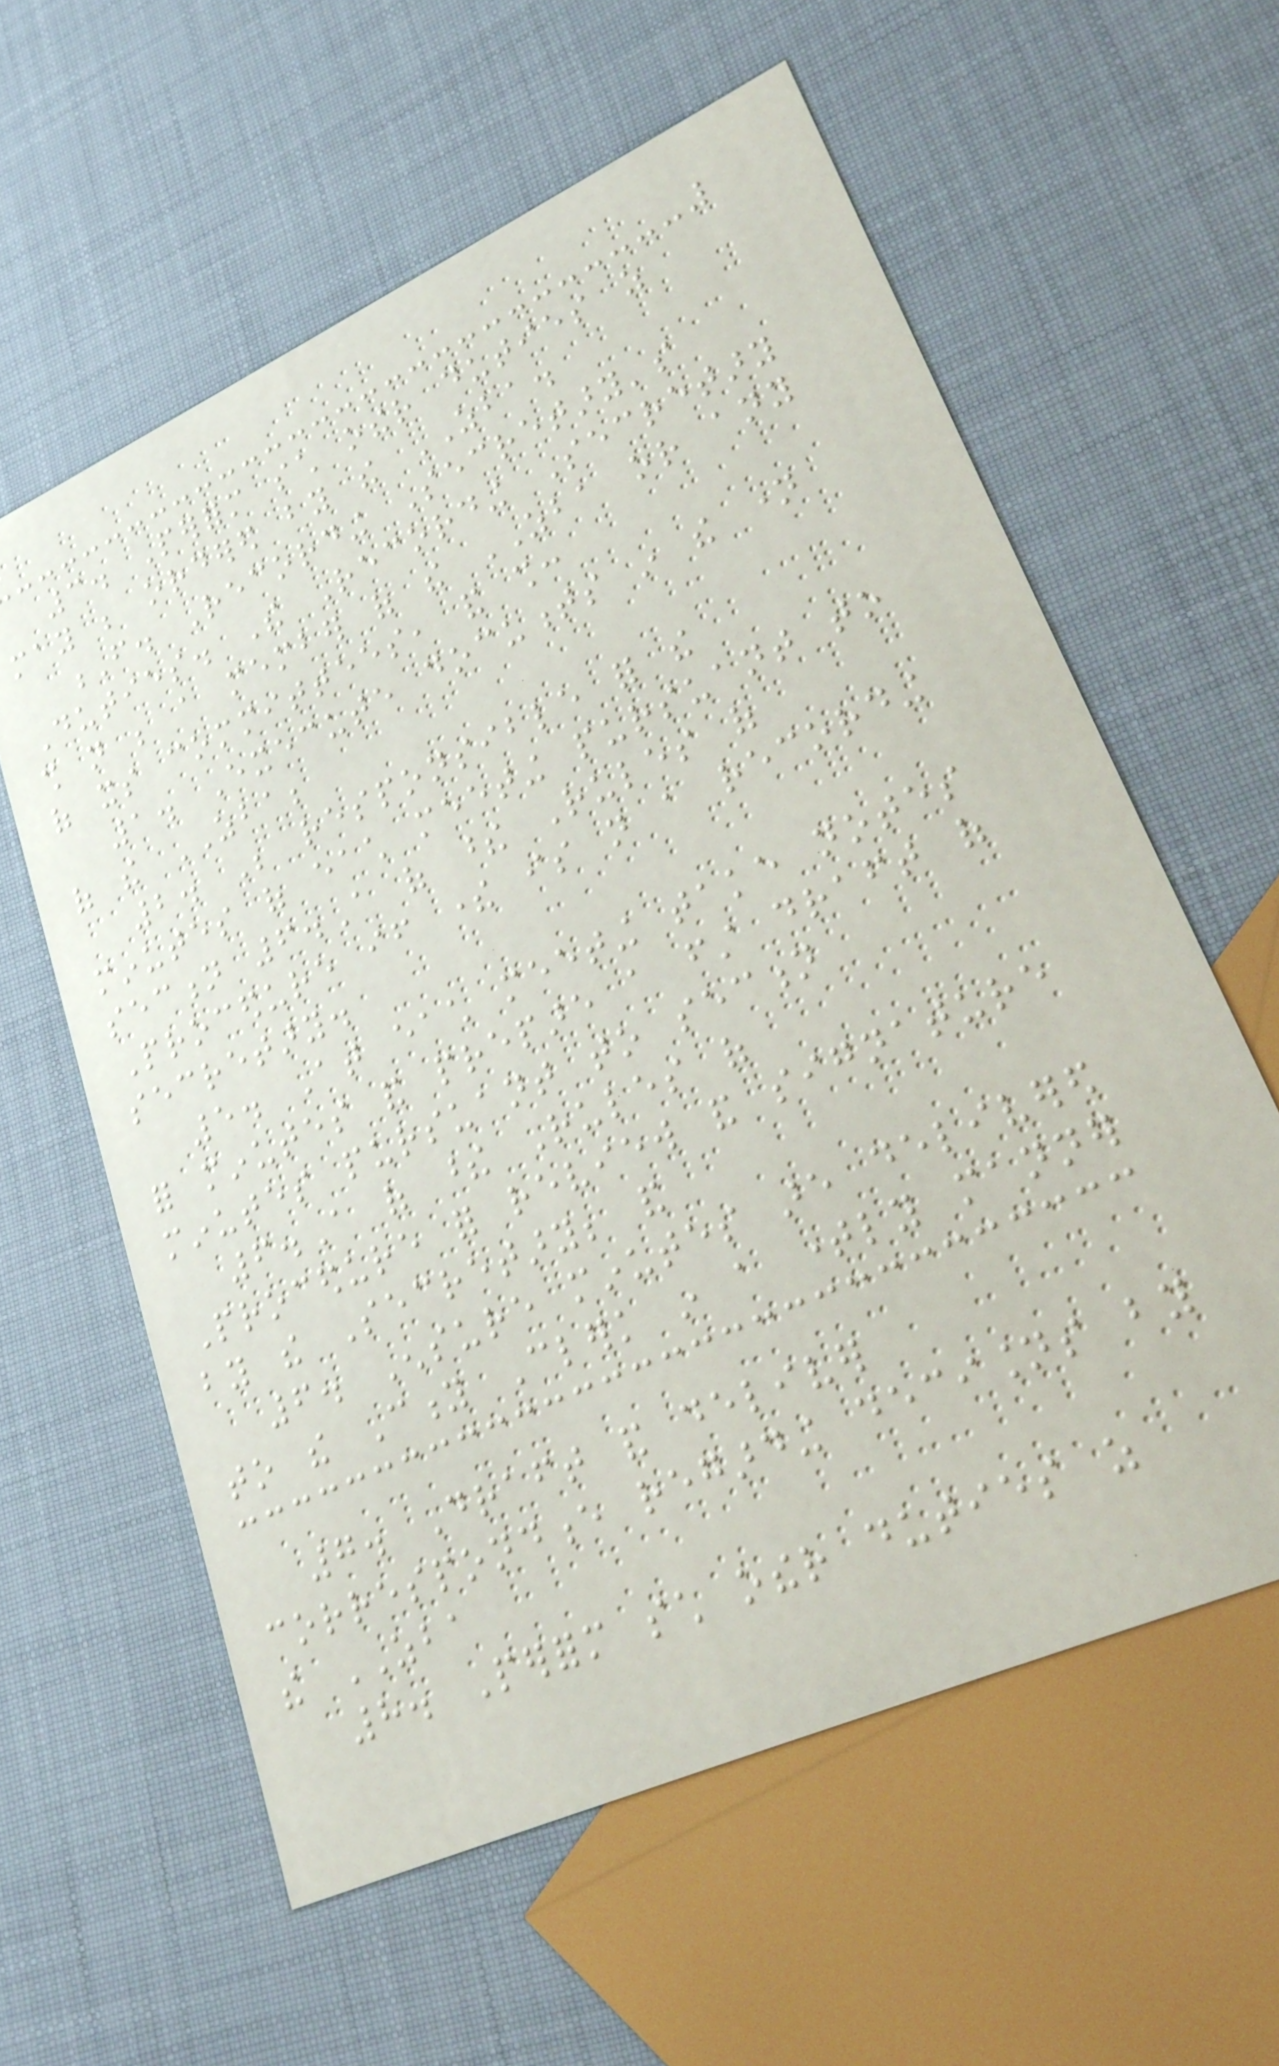3. Perform such other duties as
may be ordered by the ZBA.
F. Recording Secretary's
Duties. The Recording Secretary
shall not be a member of the ZBA or any
of its committees, and shall:
1. Execute documents in the name
of the ZBA;
2. Be responsible for the
minutes of each meeting pursuant to
section 6.A of these Rules of
Procedure if there is not a recording
secretary.
5. At each meeting take notes
for minutes and prepare a first draft of
minutes pursuant to section
6.A of these Rules of
Procedure for review and signature
by the Secretary; and
6. Ensure minutes are delivered
to the City Clerk in a timely manner
7. Draft and deliver
correspondence regarding decisions by
the ZBA
8. Perform such other duties as
